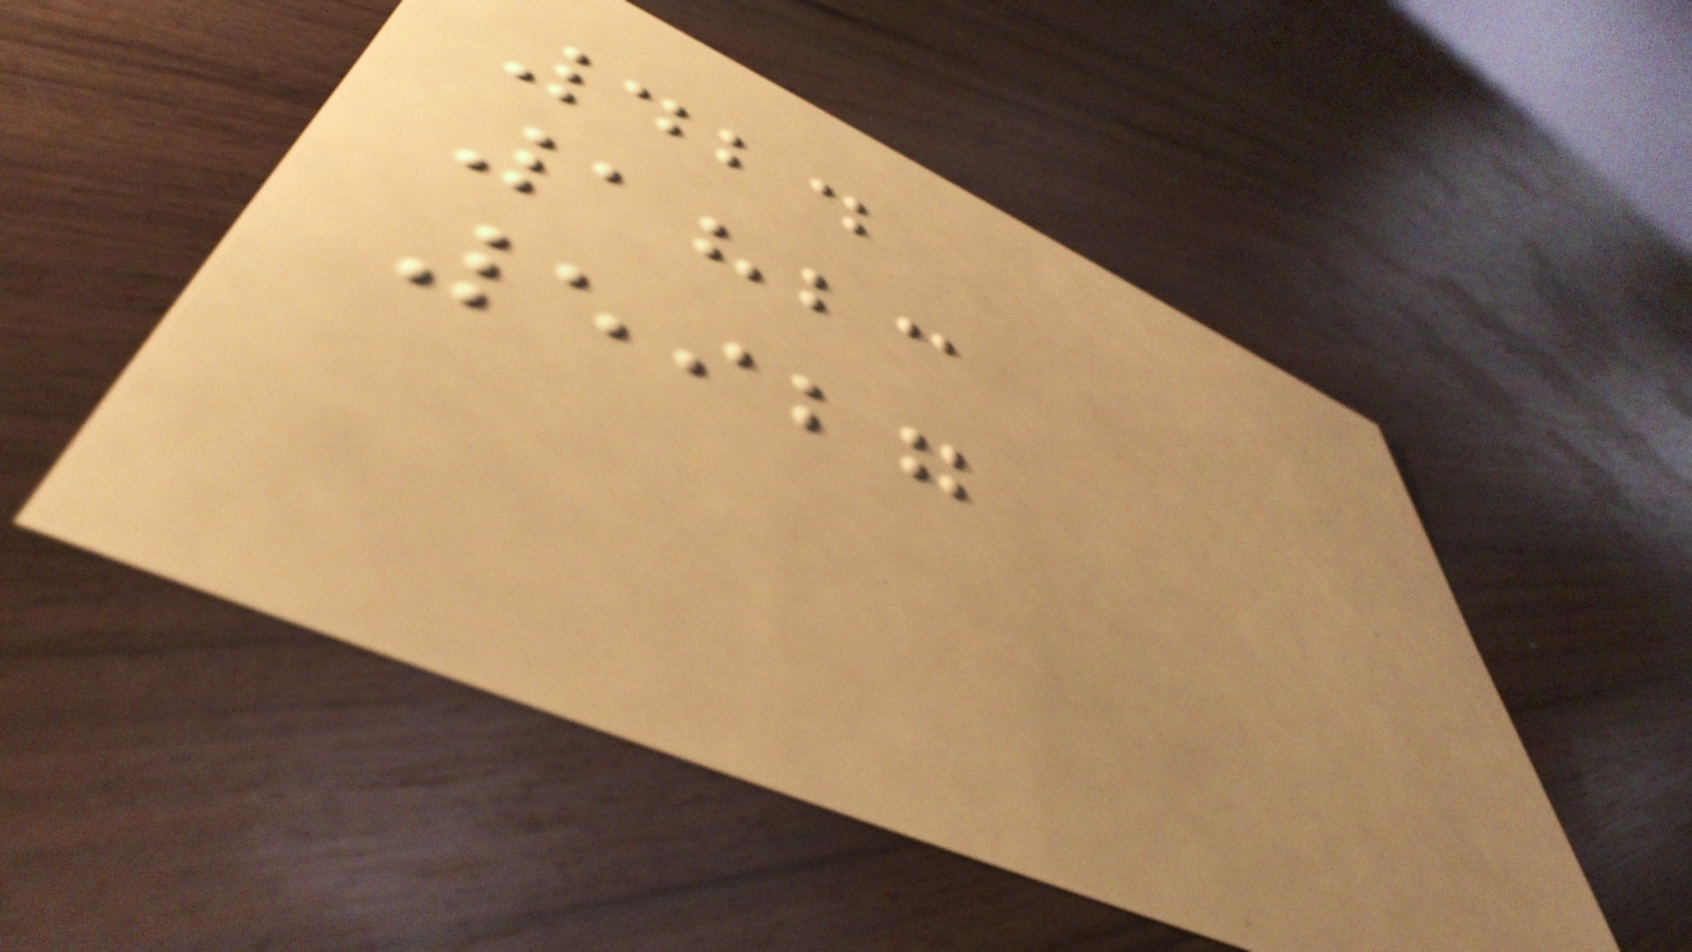424
1823
5927
